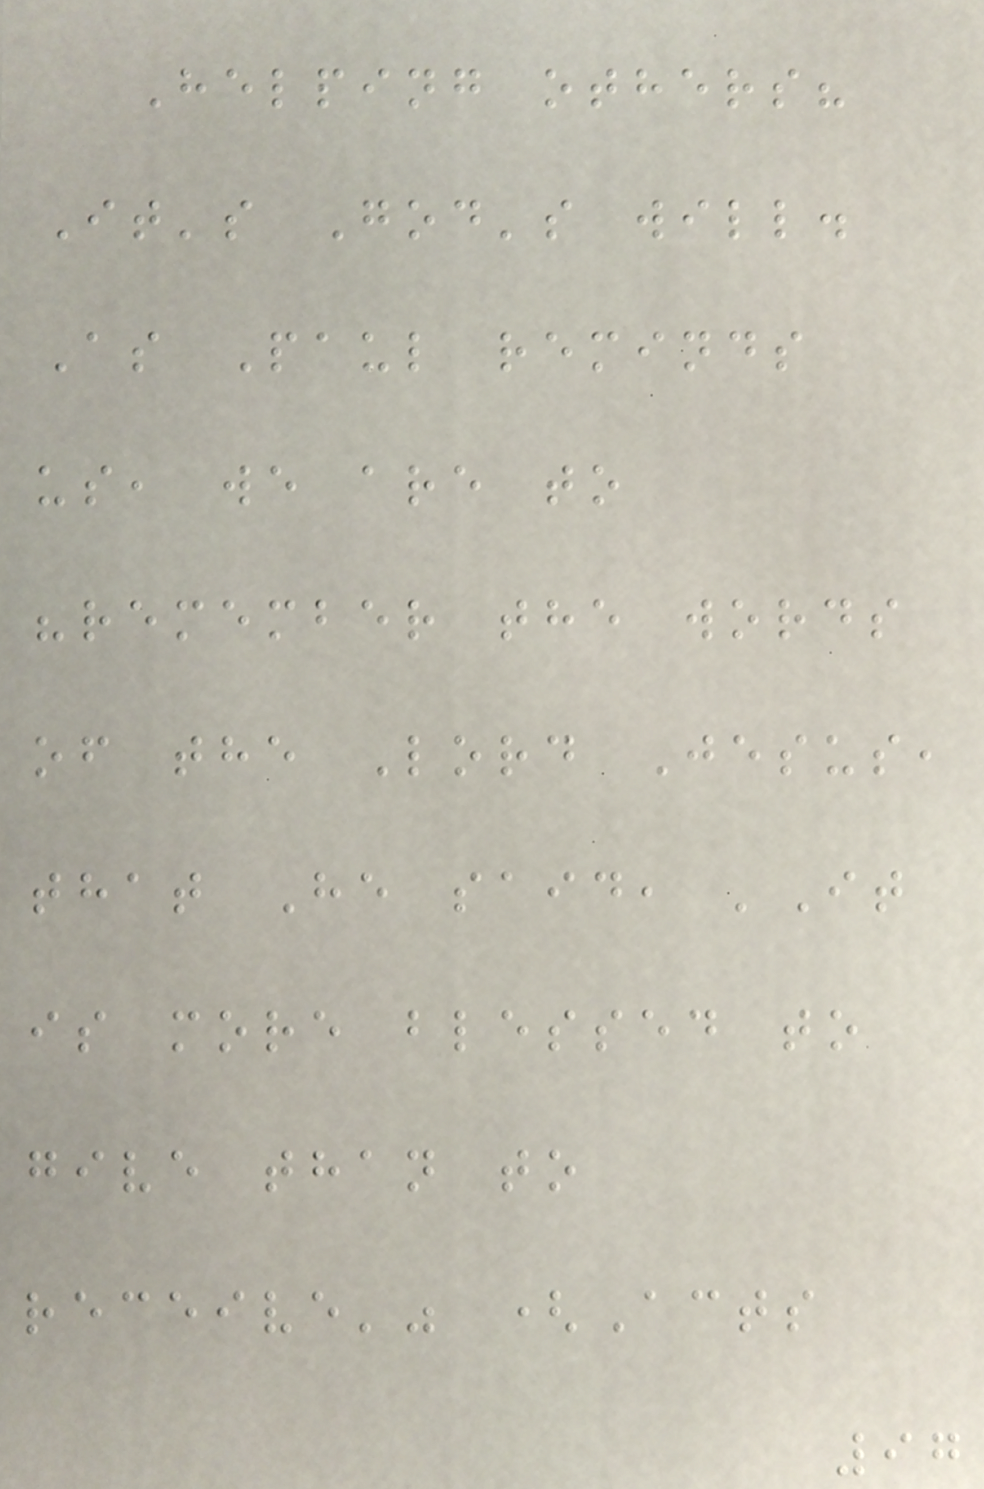Helping others?
It's God's will.
As Paul reminds
us, we are to
"remember the words
of the Lord Jesus,
that He said, 'It
is more blessed to
give than to
receive'" (Acts
97
